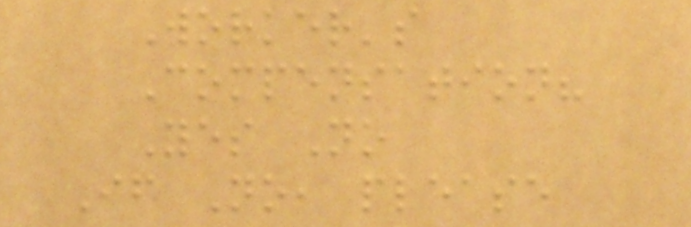Worker's
Compensation?
Yes No
If No, please
